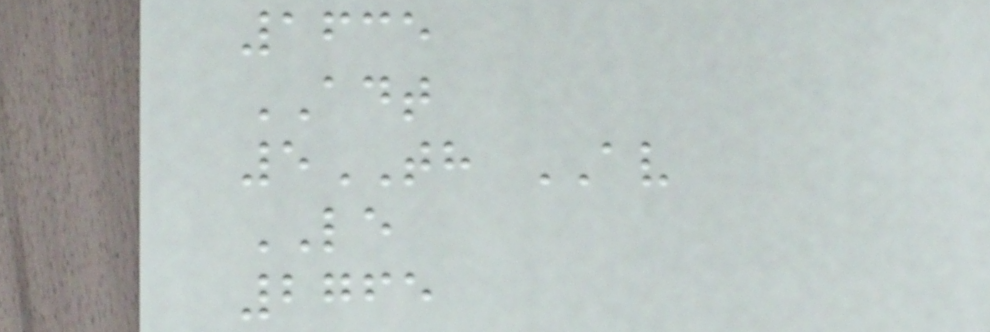1635
ADT
5TH AV
LE
2765
